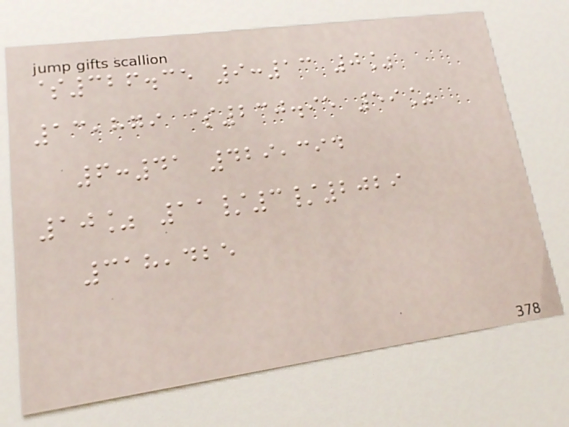$326.35 9:13 0%
13,879 $230.95 59%
6:41 429,394
10% 11/3/2029
318,425
